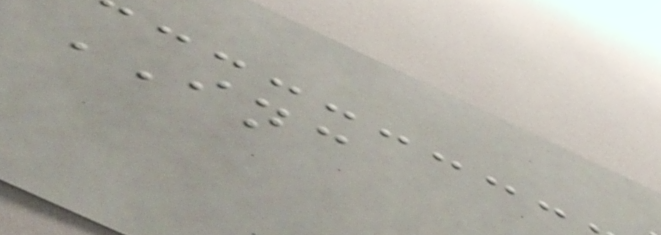INC
